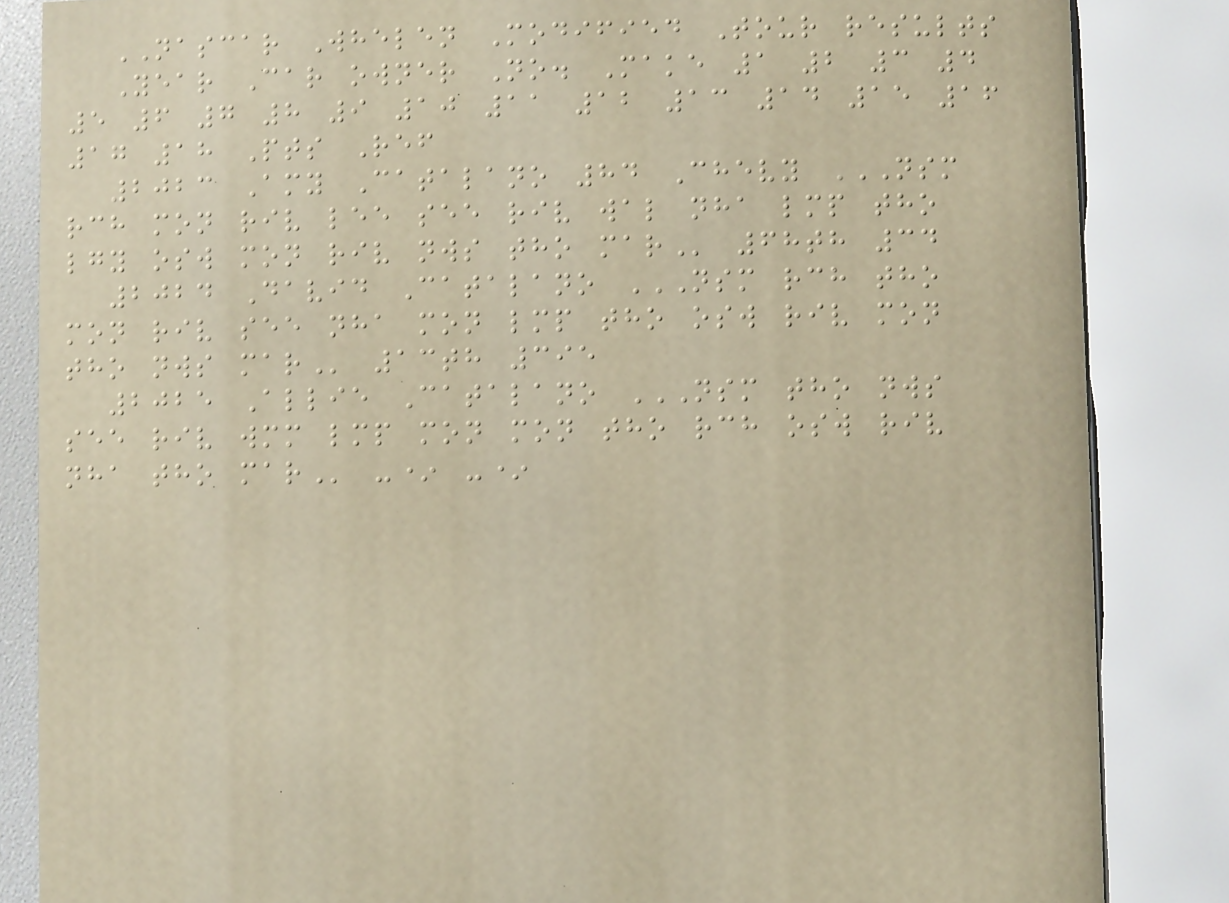NASCAR Whelen Modified Tour results
Year Car owner No. Make 1 2 3 4
5 6 7 8 9 10 11 12 13 14 15 16
17 18 Pts Ref
2023 Amy Catalano 84 Chevy NSM
RCH MON RIV LEE SEE RIV WAL NHA LMP THO
LGY OSW MON RIV NWS THO MAR 68th 34
2024 David Catalano NSM RCH THO
MON RIV SEE NHA MON LMP THO OSW RIV MON
THO NWS MAR 13th 395
2025 Allie Catalano NSM THO NWS
SEE RIV WMM LMP MON MON THO RCH OSW RIV
NHA THO MAR -* -*
